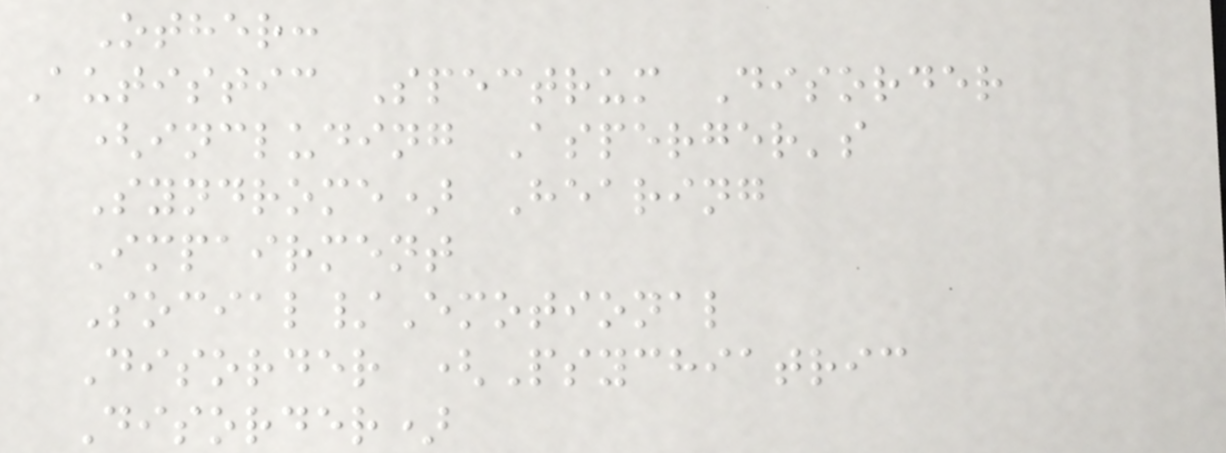Other:
Autistic Spectrum Disorder
(including Asperger's
Syndrome) Hearing
Impairment
Social/Emotional
Disorder (Psychiatric
Disorder)
